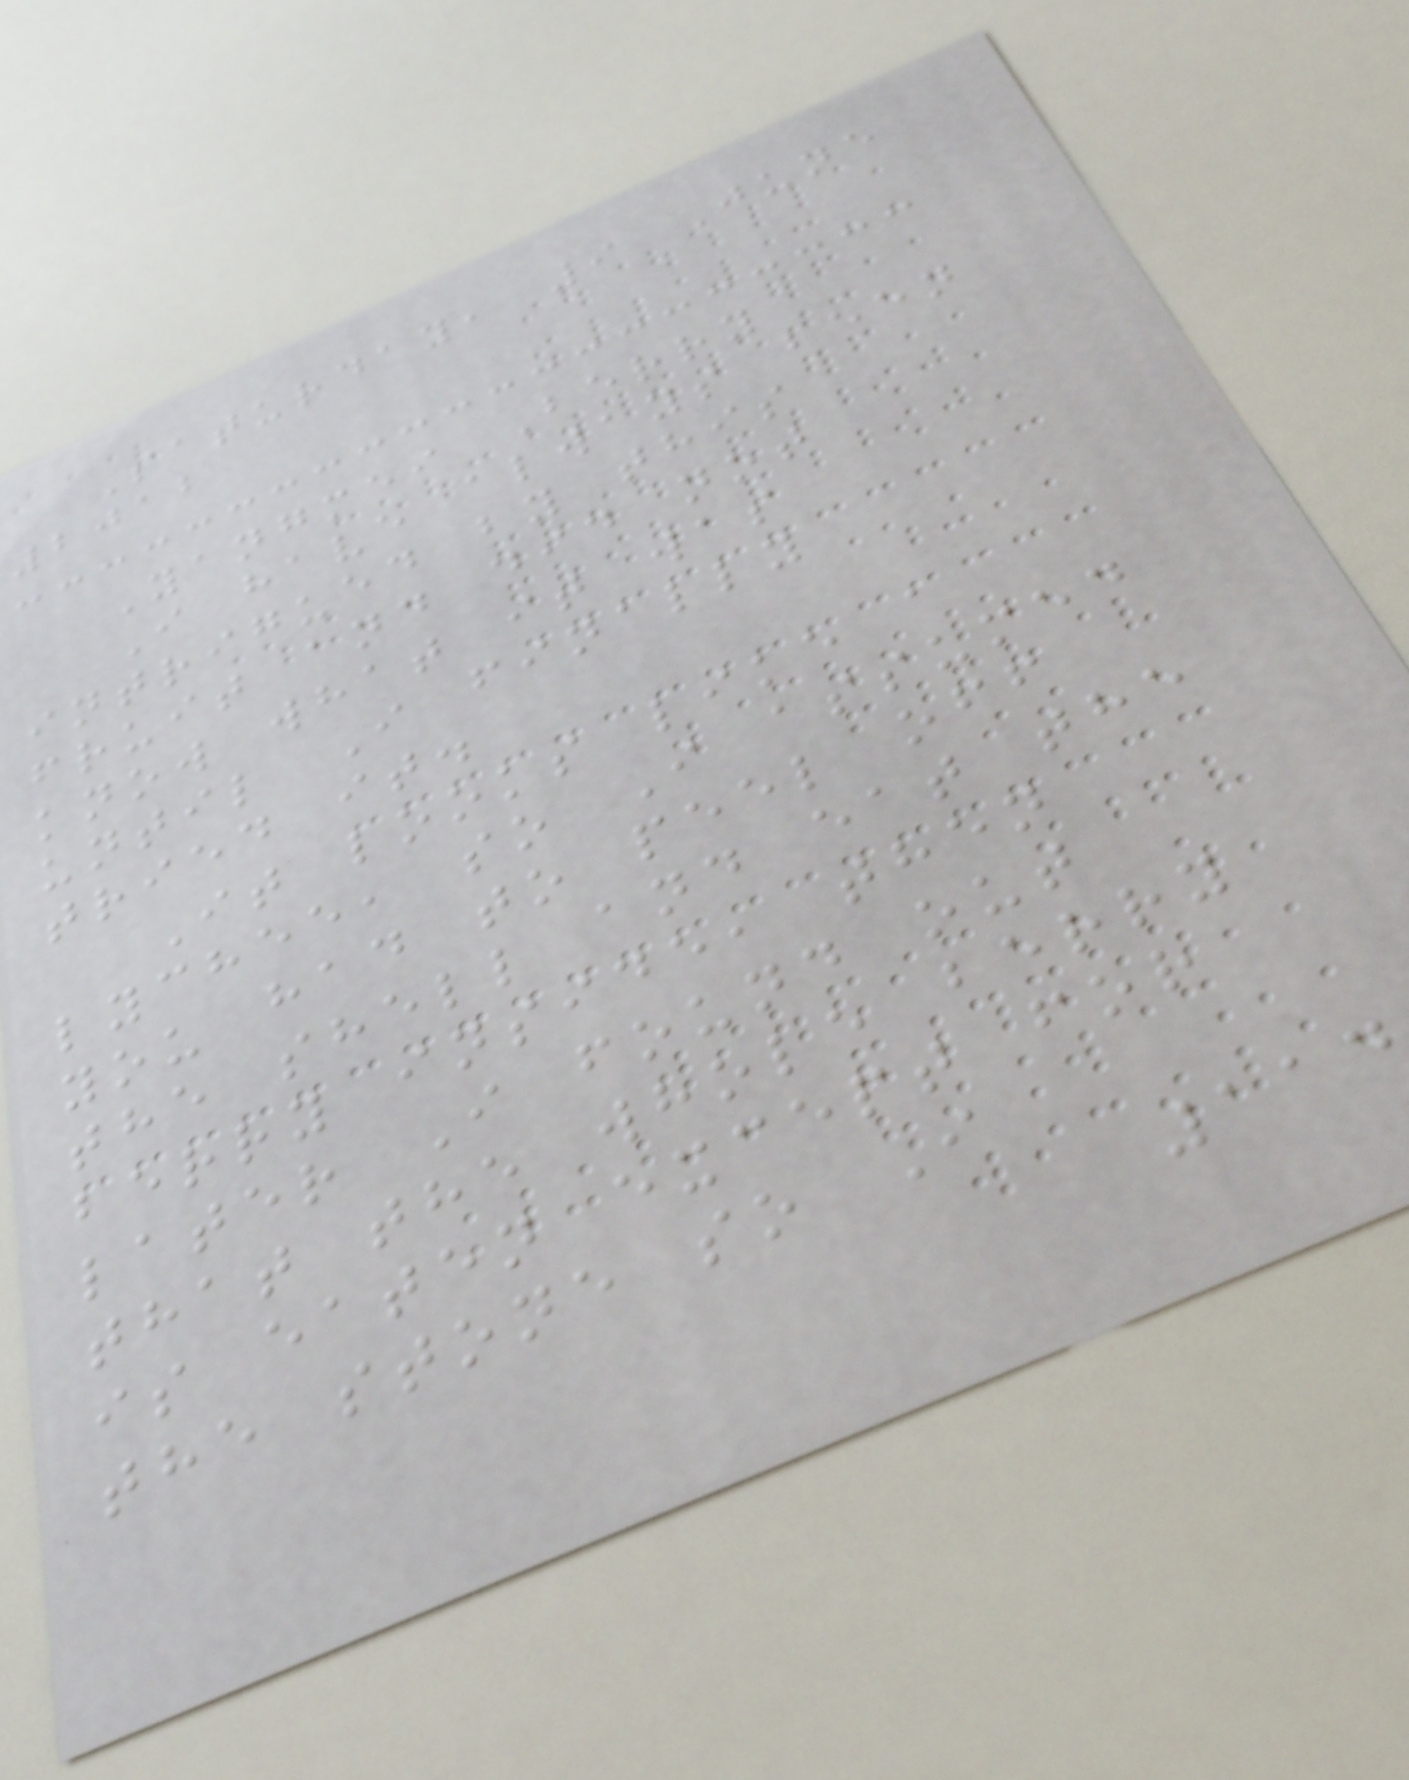Saturday, 9 June
2012
Yangmei Berry
I have always been
intrigued by this
fruit and did not
know what it was
until I finally
tried it.
It looks like a
lychee, so I assumed
you had to peel off
the shell and eat the
berry inside, then
later I found out
that the whole berry
is eaten except for
the stone so I
114
